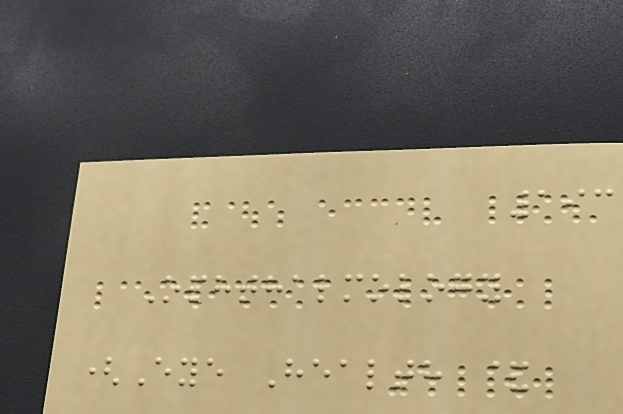193
Ophthalmology
(Eye Health &
